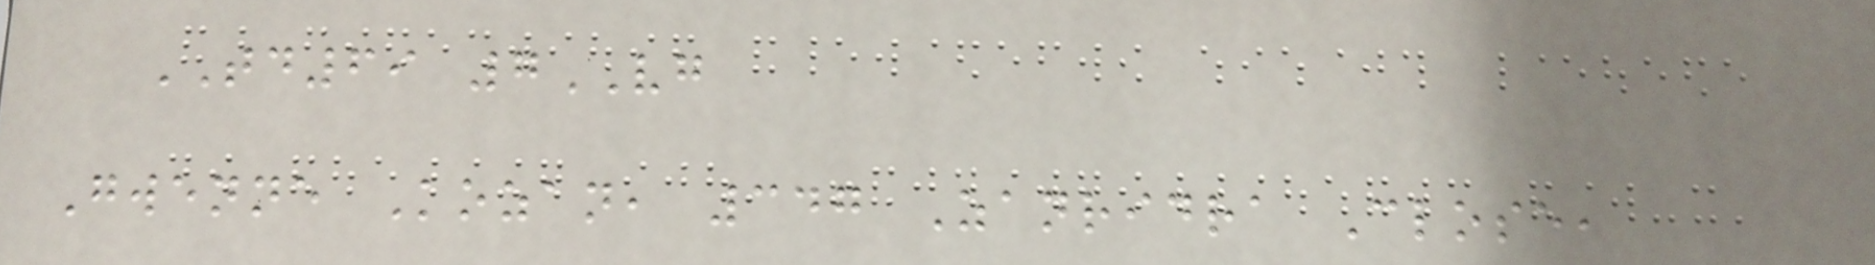TD69 7VG
Gwenne Kozan, 347 Zanridra Close,
